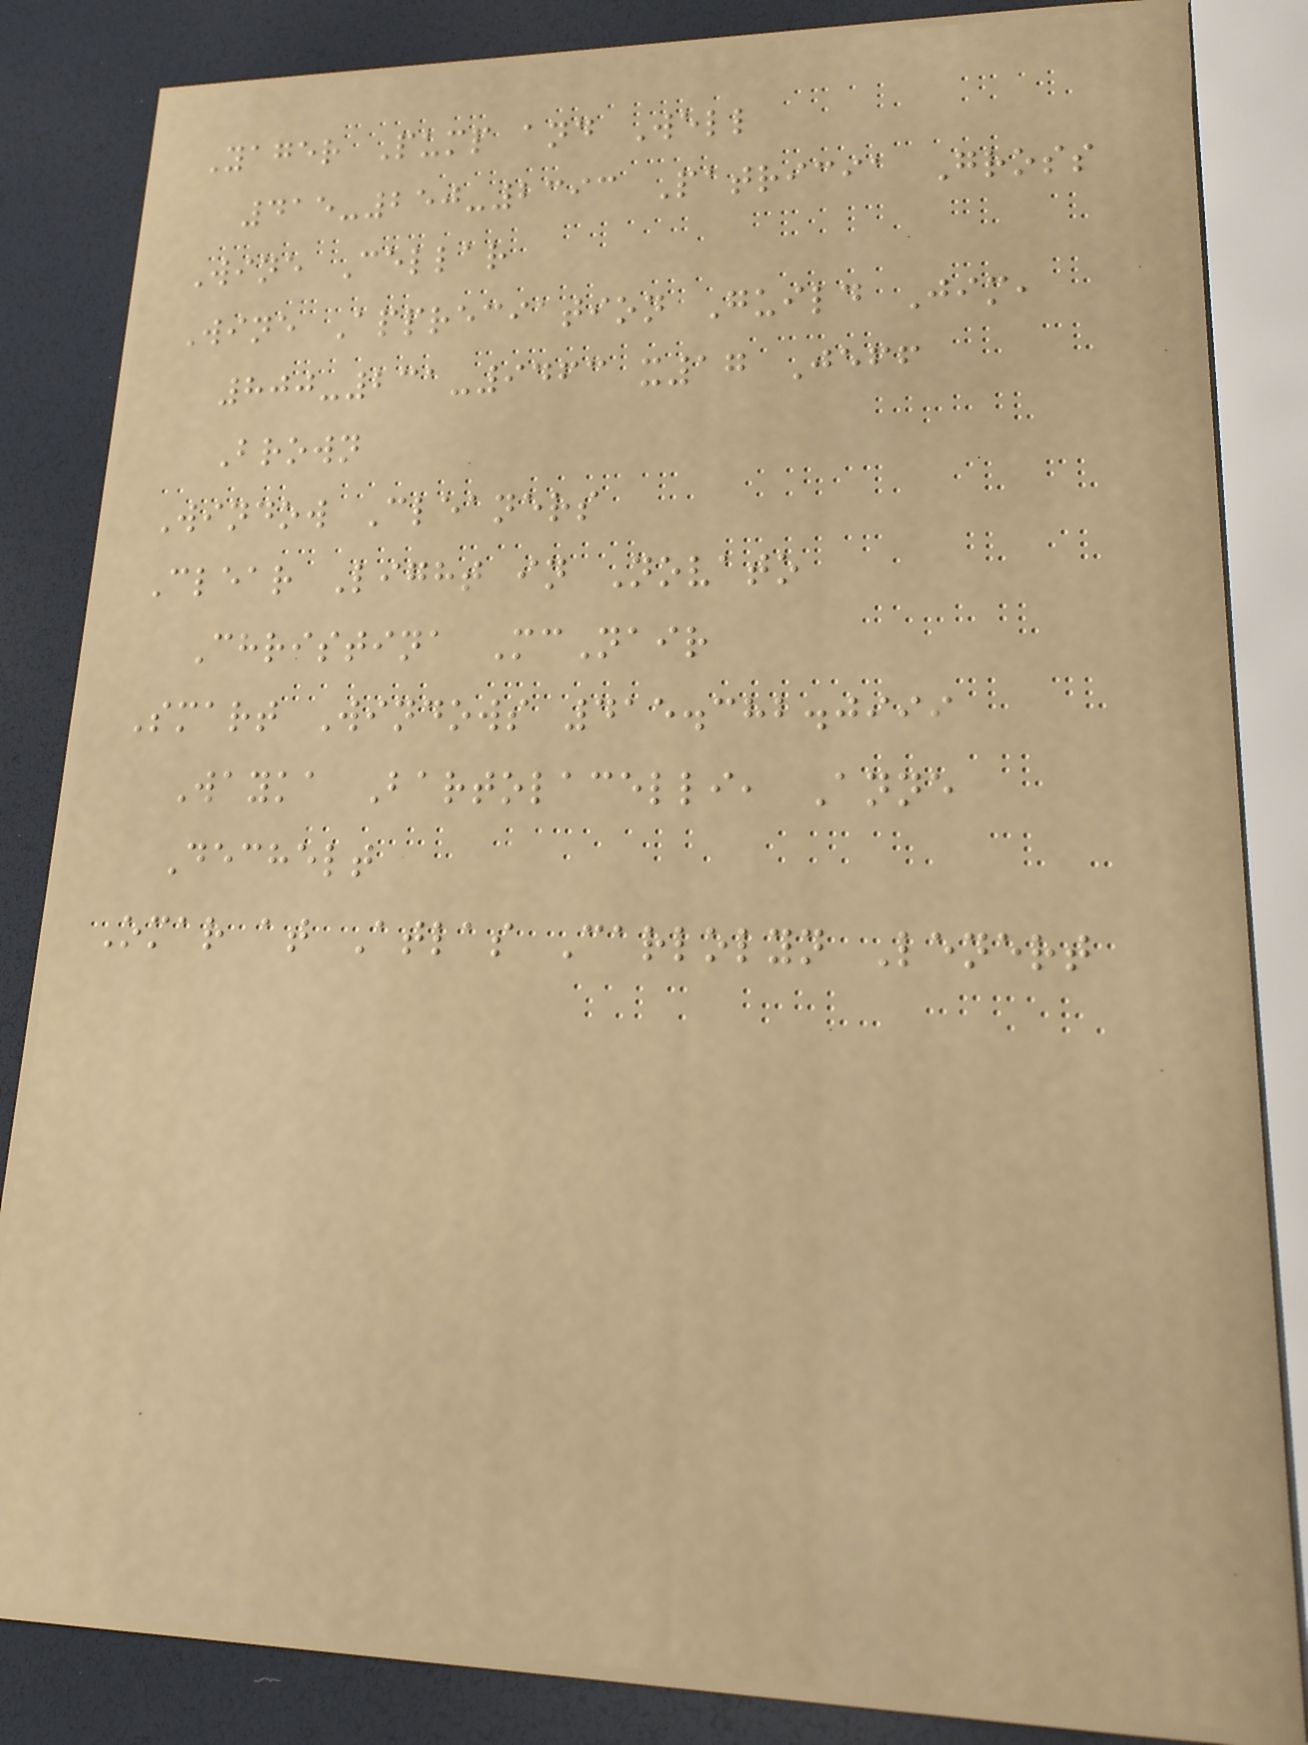Yager Pump and Well
415-250-2393 Patricia Gross
Wine Cellar
Wine Appreciation Guild Jim,
800-231-9463 x17 Jeff
Brown
Window Cleaners
Clear Light in Novato
Christina McNair
Smart Windows 415.382.0999
Wayka Bartolacelli, Anne
Dechelt
Omar at Atlas Carlolyn Lenert
